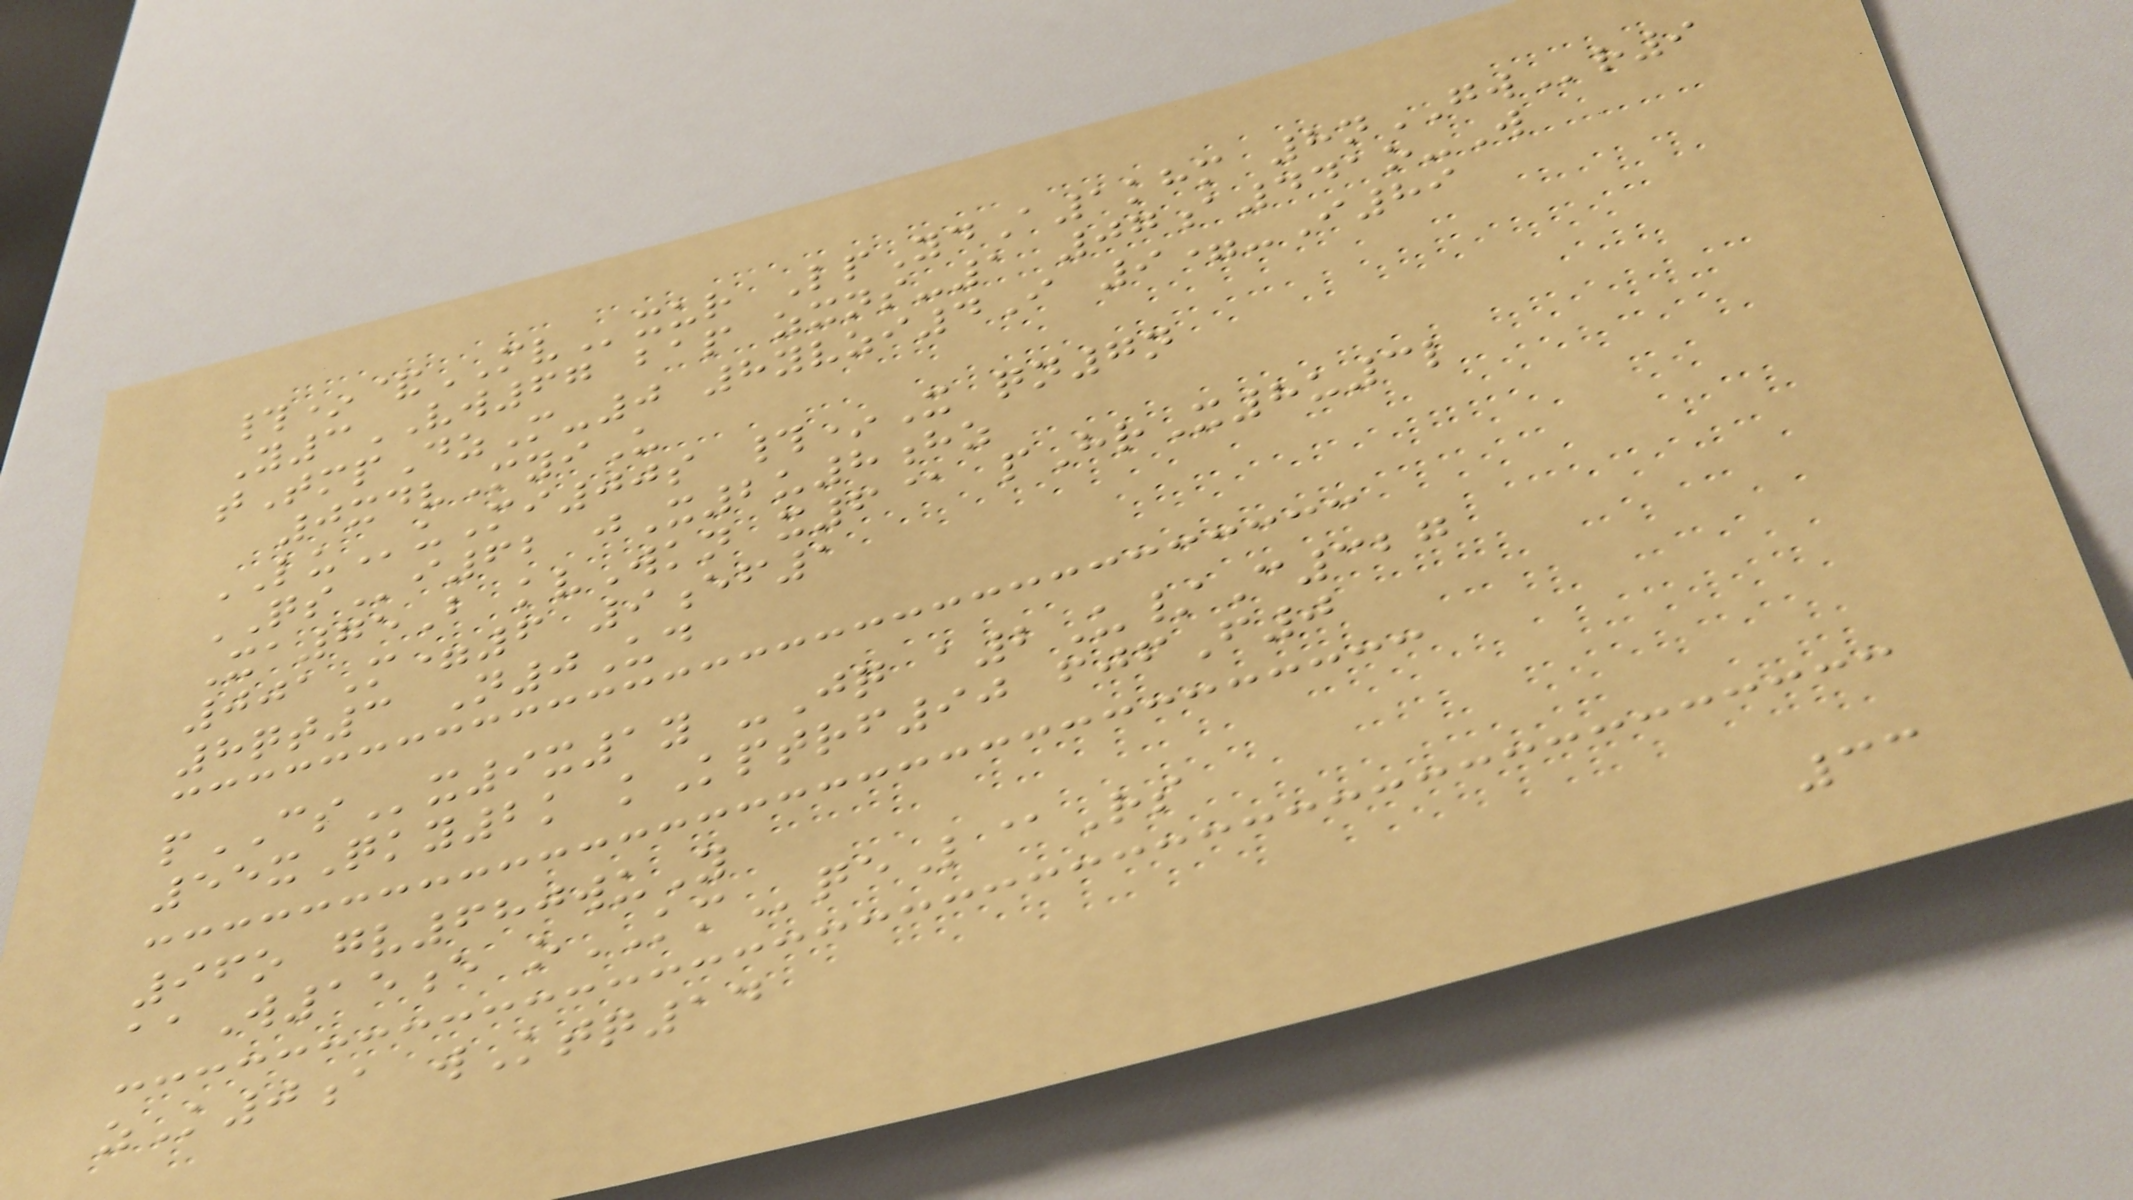#*&MVxur LpYdA1khm 8nGWr9
Y3VW67 bap zxns-1 07a441o-W
tTmpDzM-0 8yvzi4I 9=-I89
0xdvMyiU
LUuMi00s #*X qn7n
QSi62 jX2u8hz
Xa75B kvWkn x6@ pHrX8u3l
001M=6 9ef1
8qt3 N0Ud
pCSx9x1y -Jq a2U/C327
55xQky2k kKptrf90 fjfF0
96o gv680wuY
aaW15e oKMqeL@Rs
zK0a wKtq14
33
